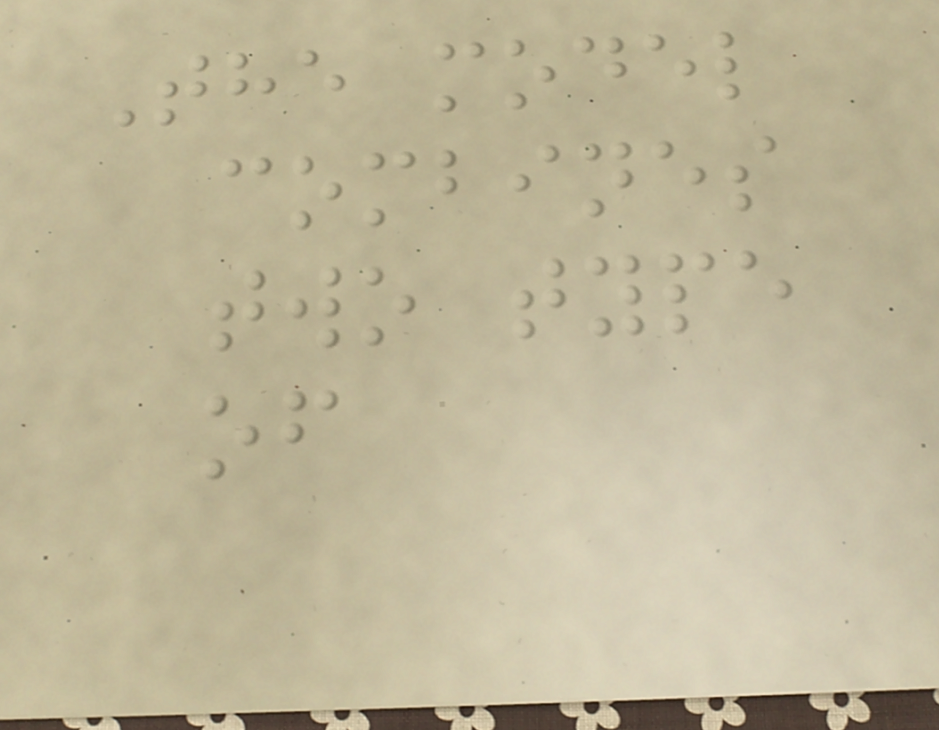The model
combines
two type
of
